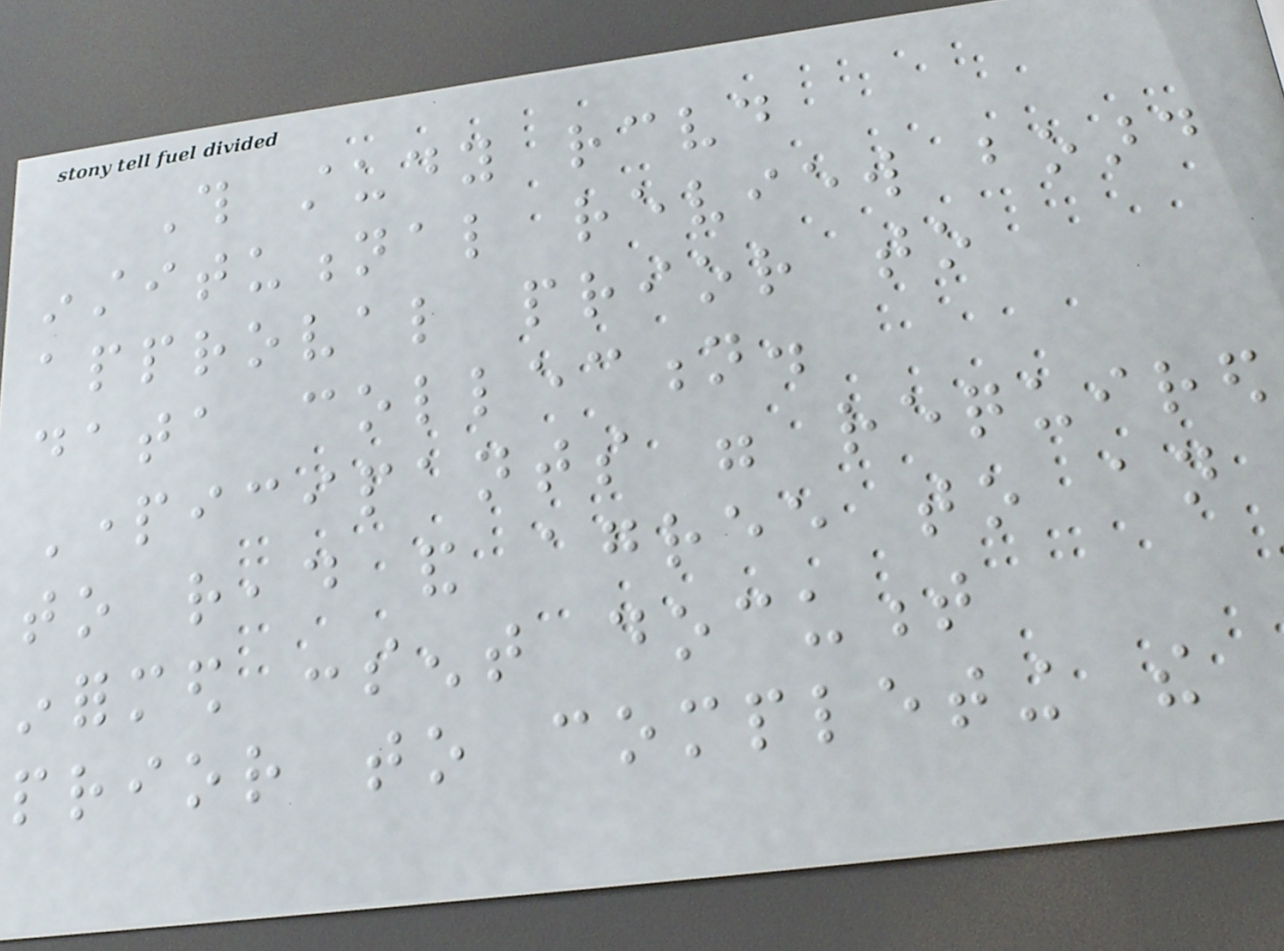This study received
institutional review board
approval prior to
data collection.
Participants were required
to read and agree to an
informed consent document
prior to completing the
